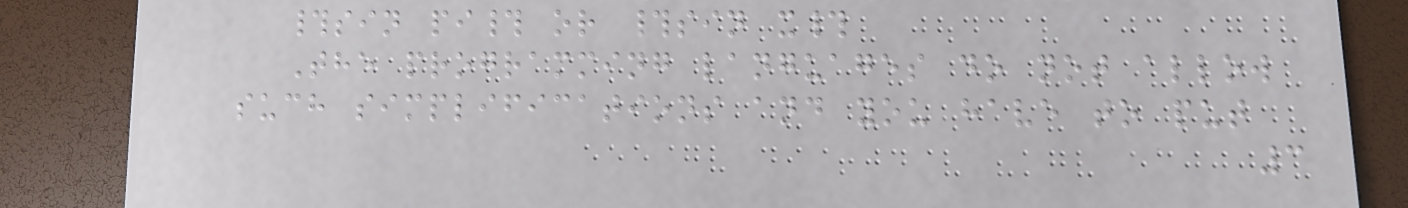#sin pi# or #sin x#
The programming languages do not allow
such simplifications and you have to put
3
